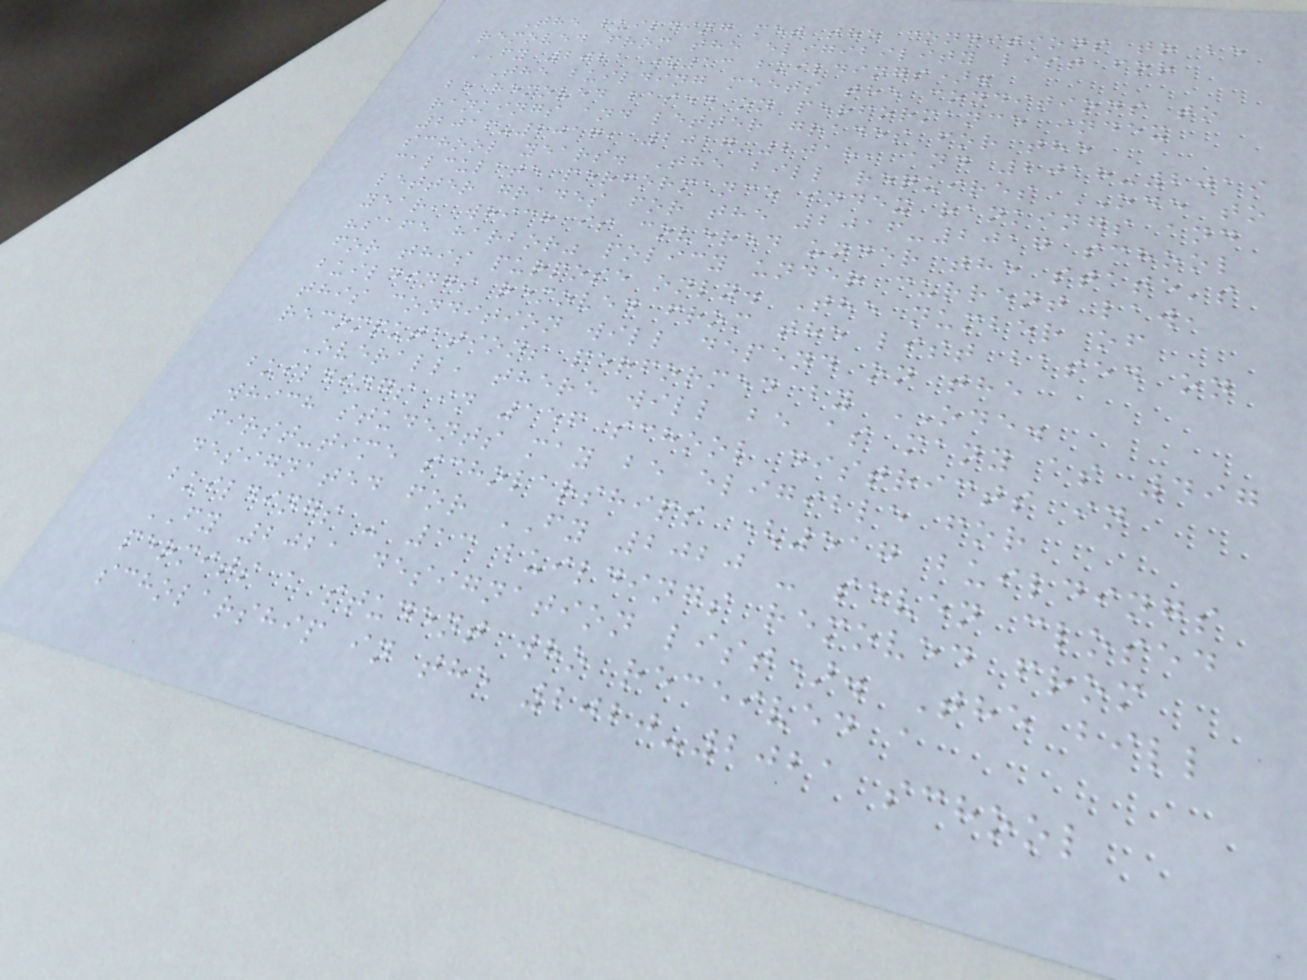The building met the conditions to be
removed from the eligibility list for
FY 2021 (13 buildings).
The building meets the conditions to
be removed based on performance index
rankings and letter grades for the
2016-2017, 2017-2018, and 2018-2019
school years. The bill requires ODE to
calculate performance index rankings and
letter grades for the 2016-2017 school
year, which is covered under the state's
"safe harbor" policy under current law,
for this purpose only. The number of
buildings removed from the list based on
this condition will depend on the
recomputations performed by ODE.
Overall, there will be as many as 497
buildings in 156 school districts in
which students may be eligible for
first-time scholarships (517 buildings
designated for FY 2020 - seven closed
buildings - 13 buildings removed from
FY 2021 designation list). The bill
permits a student who received a
scholarship in the 2020-2021 school
